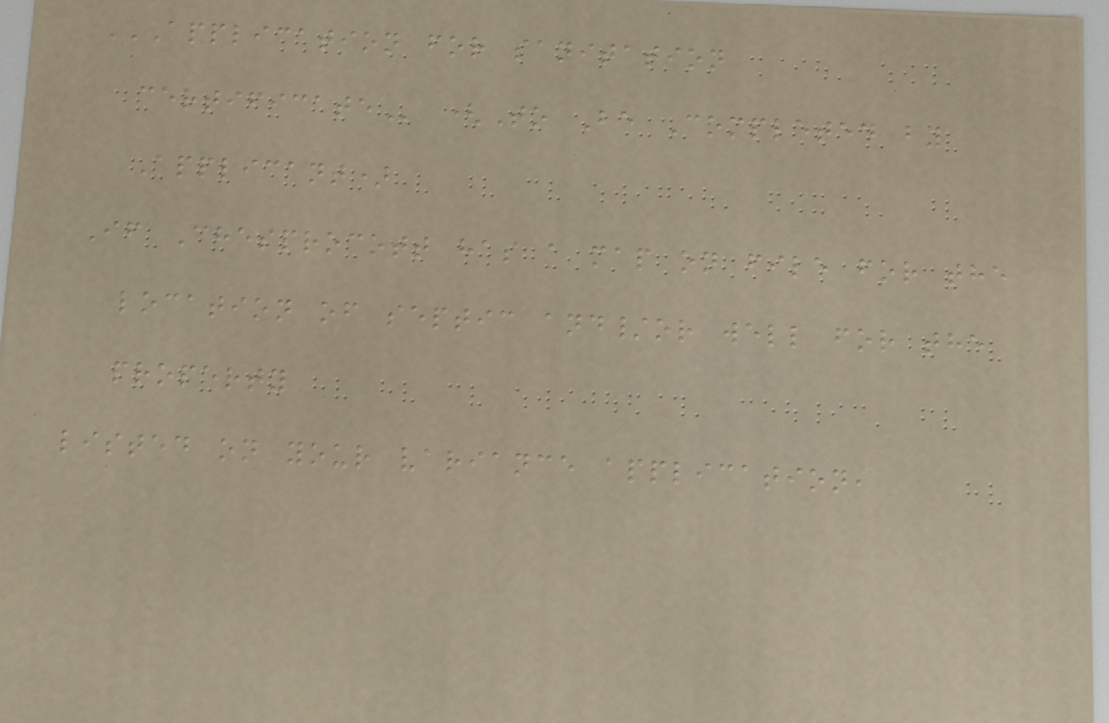APPLICATION FOR SANITATION
CERTIFICATE (To Be Completed by
Applicant)
If Chesprocott has a map on file for the
location of septic and/or well for the
property
listed on your variance application,
